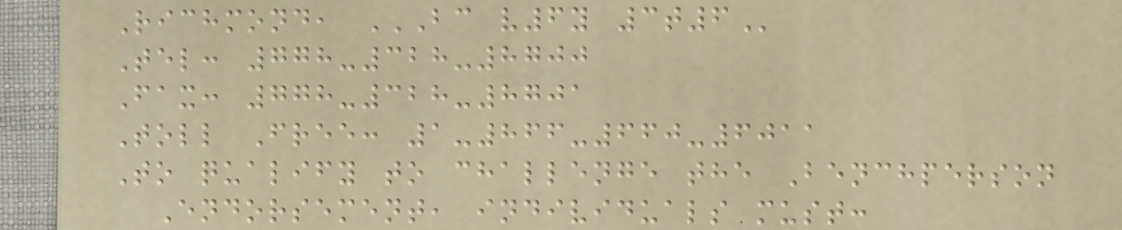Richmond, BC V6Y 3T6
Tel: 778-328-8700
Fax: 778-328-8701
Toll Free: 1-866-660-6011
To qualify to challenge the Benchperson
Endorsement, individuals must:
